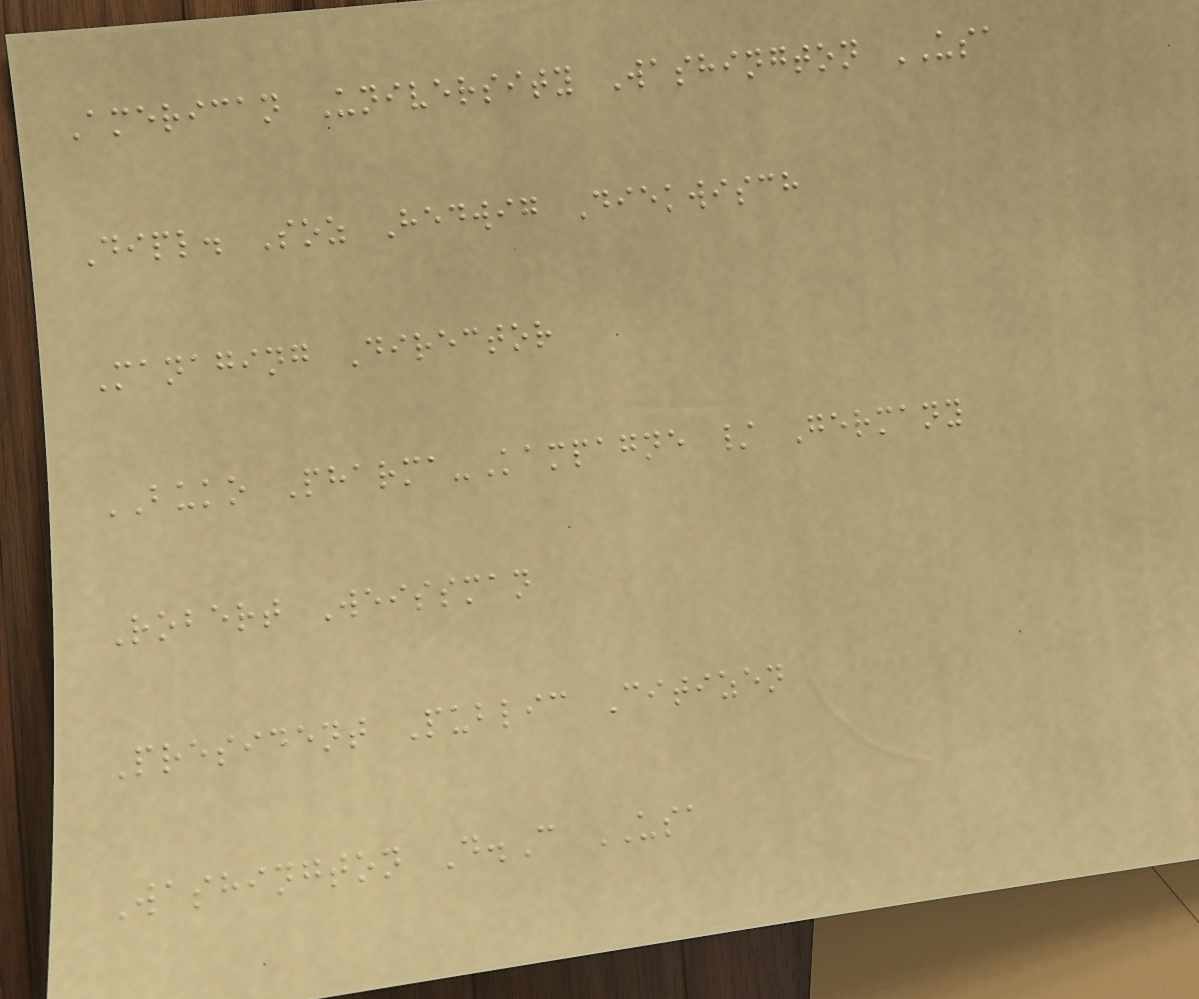American University Washington USA
Dipl. Soz Hedwig Diekwisch
Managing Director
BUKO Pharma-Kampagne / Germany
Robert Weissman
President Public Citizen
Washington D.C USA
